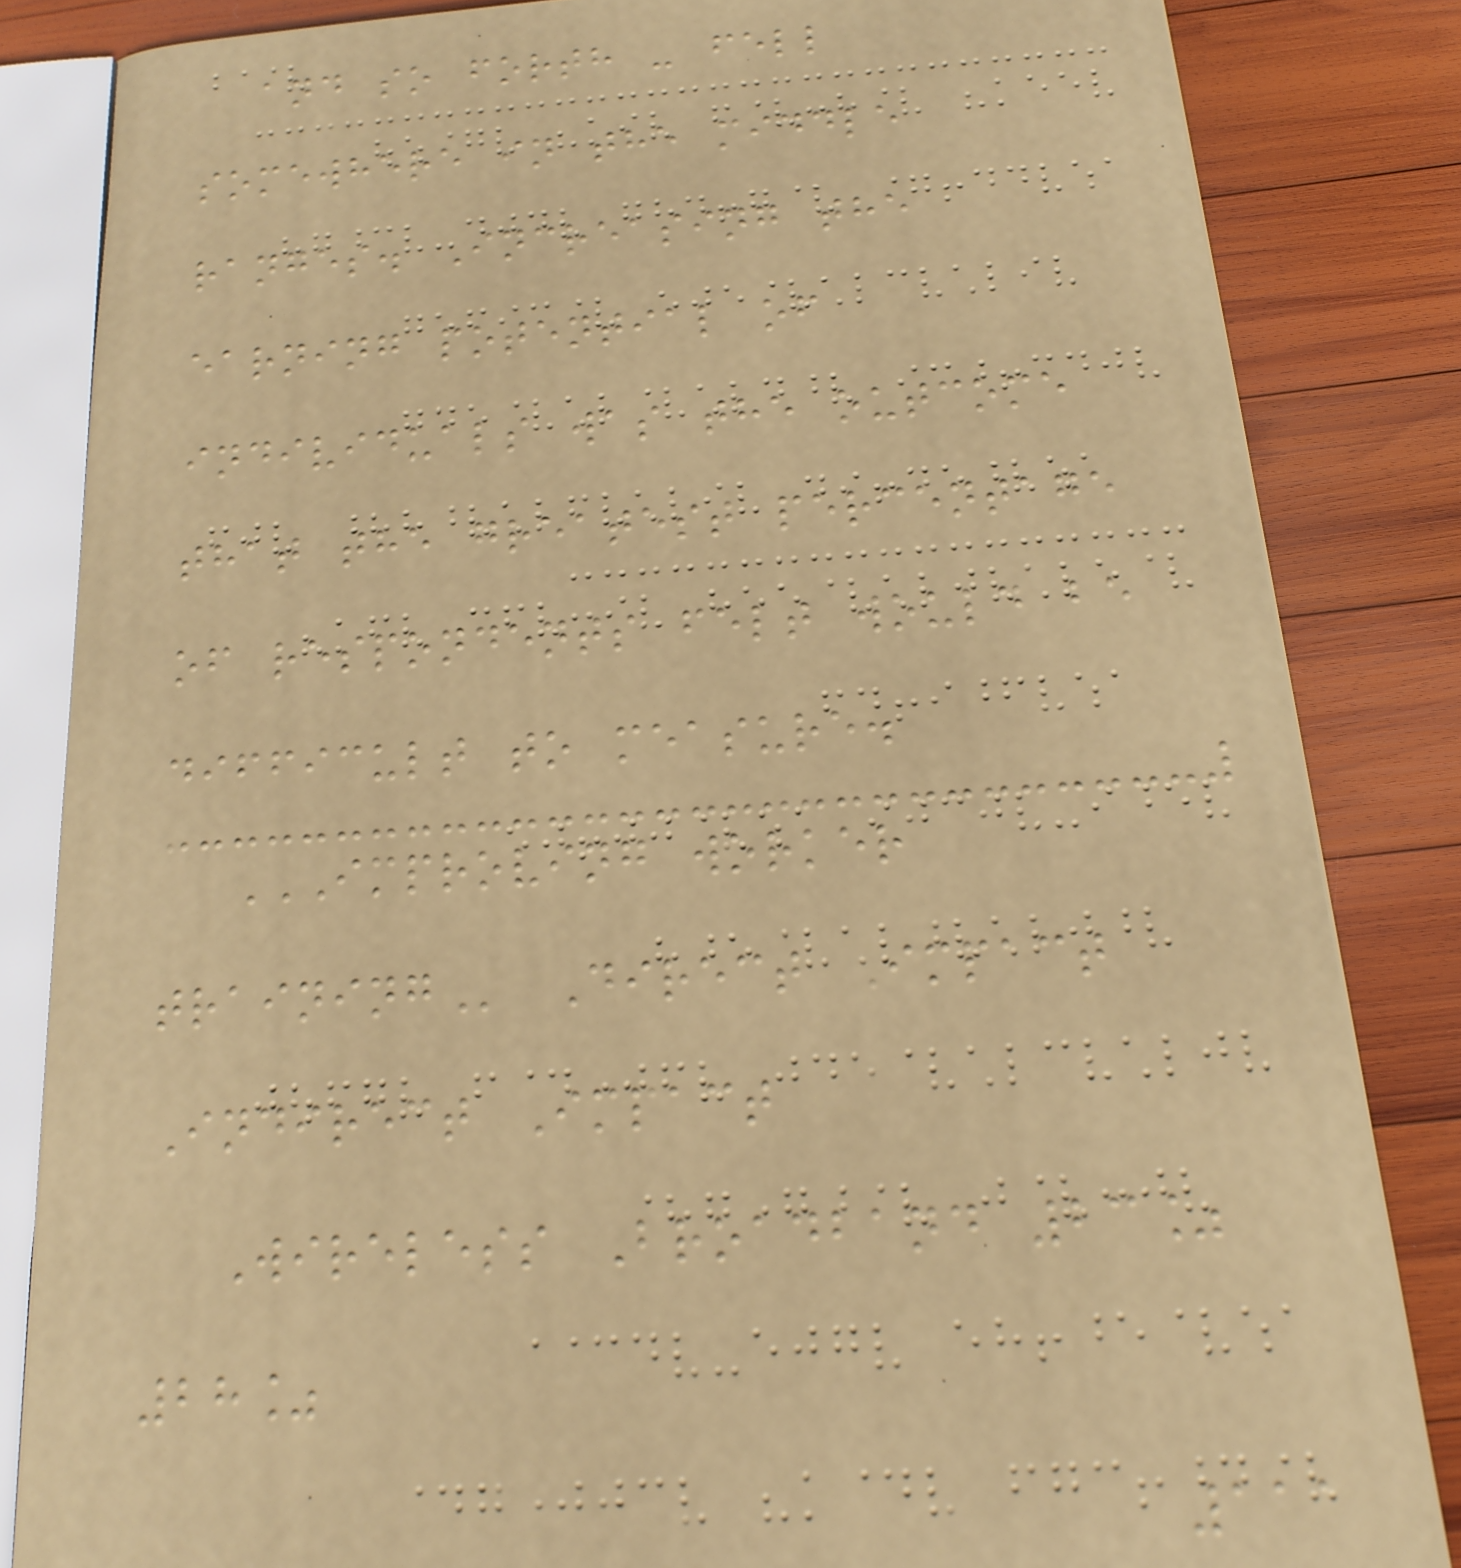and so forth - fell
somewhere in the middle
ranges. Increasing the
earning potential of
individuals was the outcome
that the greatest percentage
of respondents felt would be
difficult to measure.
IMPROVING WORKER
TRAINING Direct Impact
Indirect Impact
Wireless Broadband 23%
28%
111
